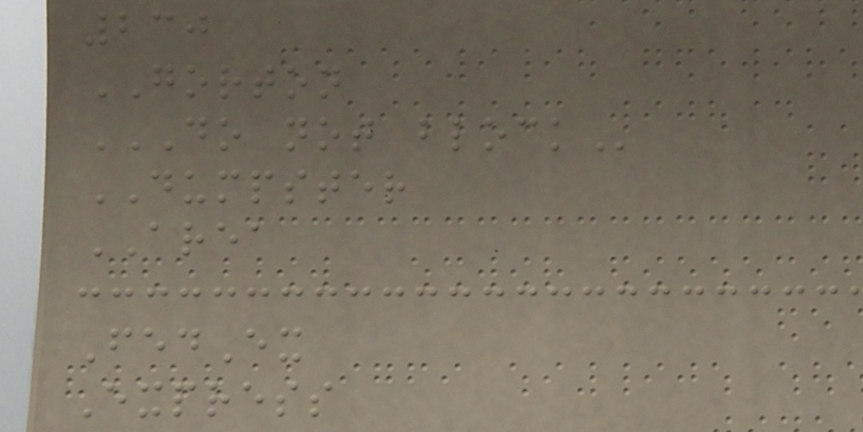230
GORTON
DO NOT BLOCK
DUMPSTER
AREA
FedEx
Express
